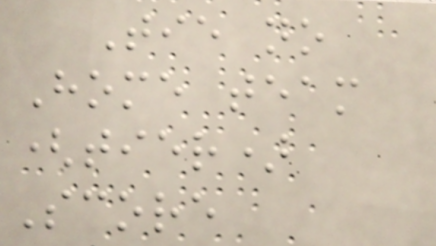Tie no
Home team
(tier)
Score
